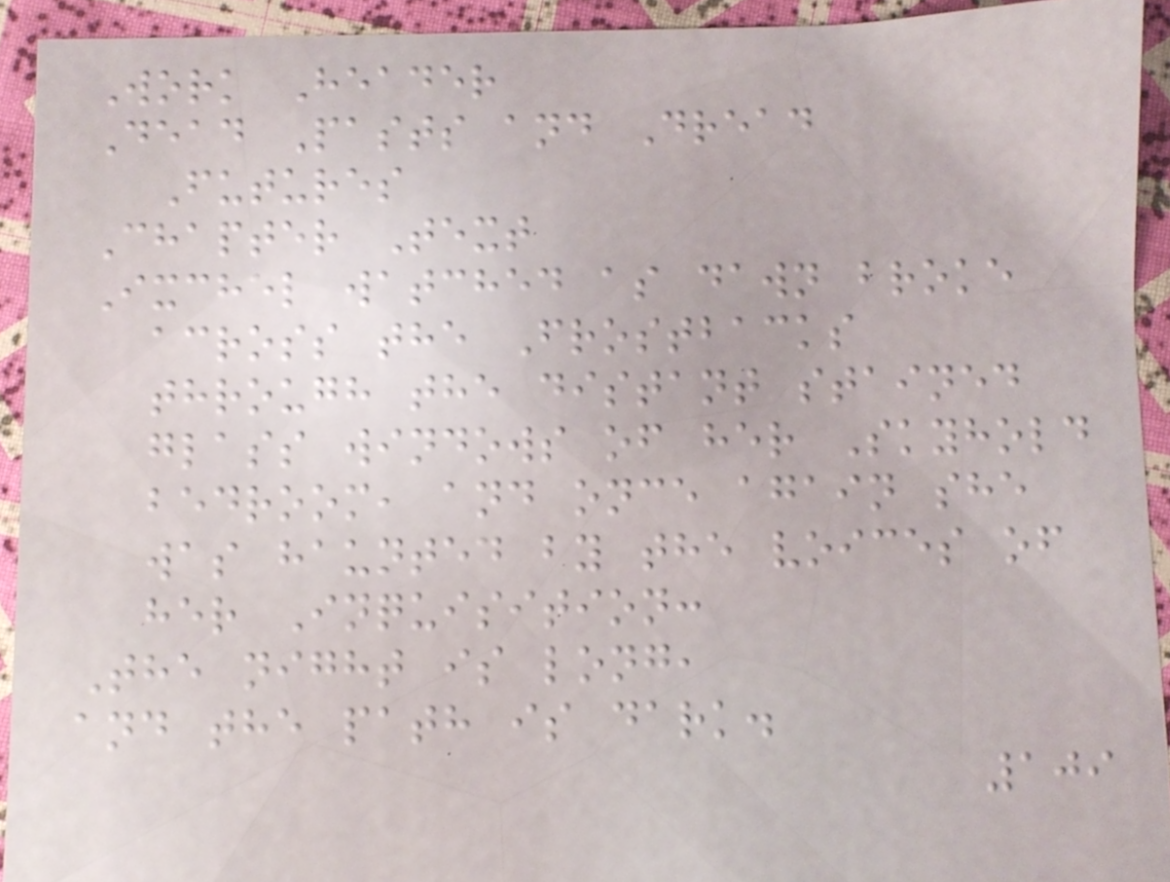Work Header
Dead Pasts and Dread
Futures
Chapter Text
Ixchel watched as dawn broke
across the Frostbacks
through the distant stained
glass windows of her Skyhold
bedroom, and once again she
was haunted by the voices of
her Inquisition:
The night is long,
and the path is dark.
109
